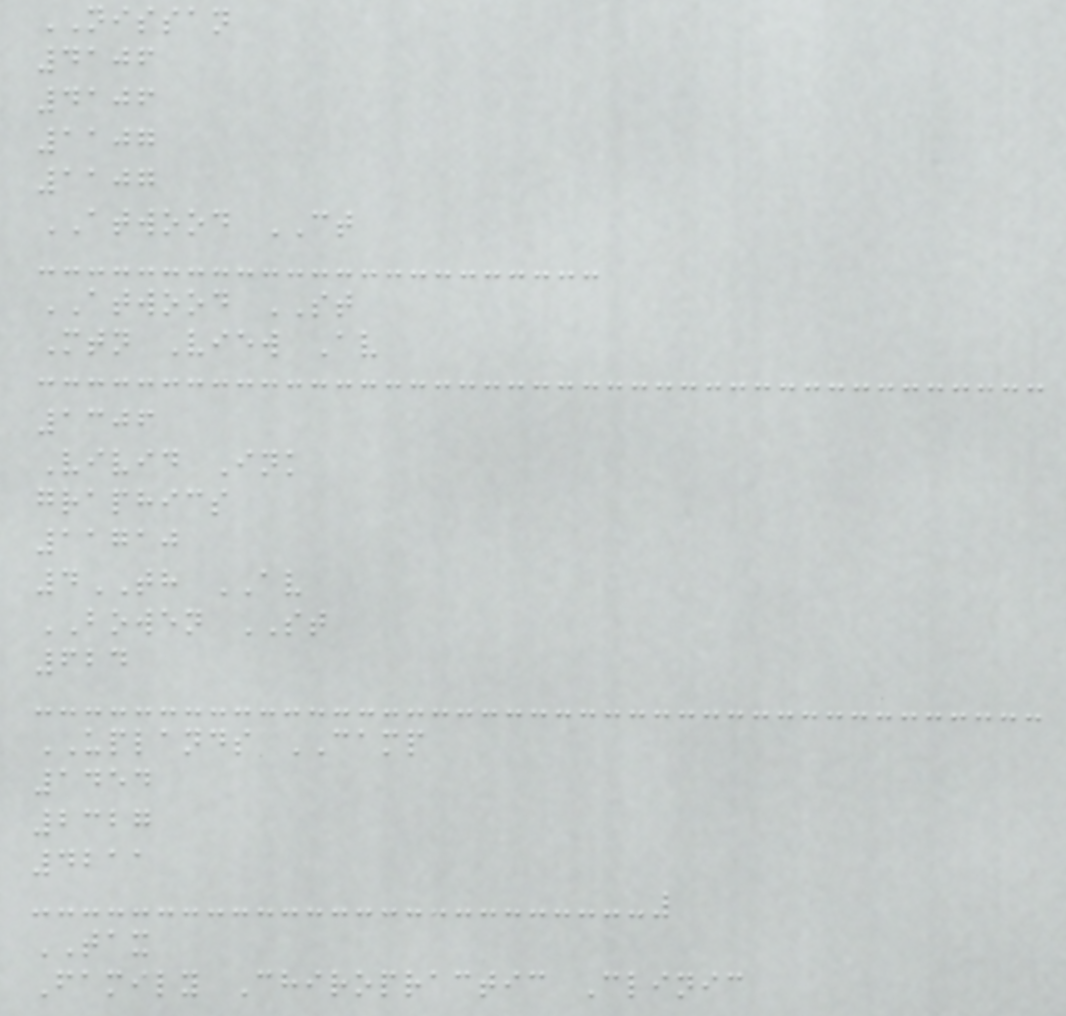NISSAN
4106
4106
1107
1107
ATWOOD CT
ATWOOD ST
Mtn View Av
1306
Vivid Ink
graphics
11710
4TH AV
BOWEN ST
624
UPLANDS CAMP
1454
2327
4211
TAX
Family Chiropractic Clinic
